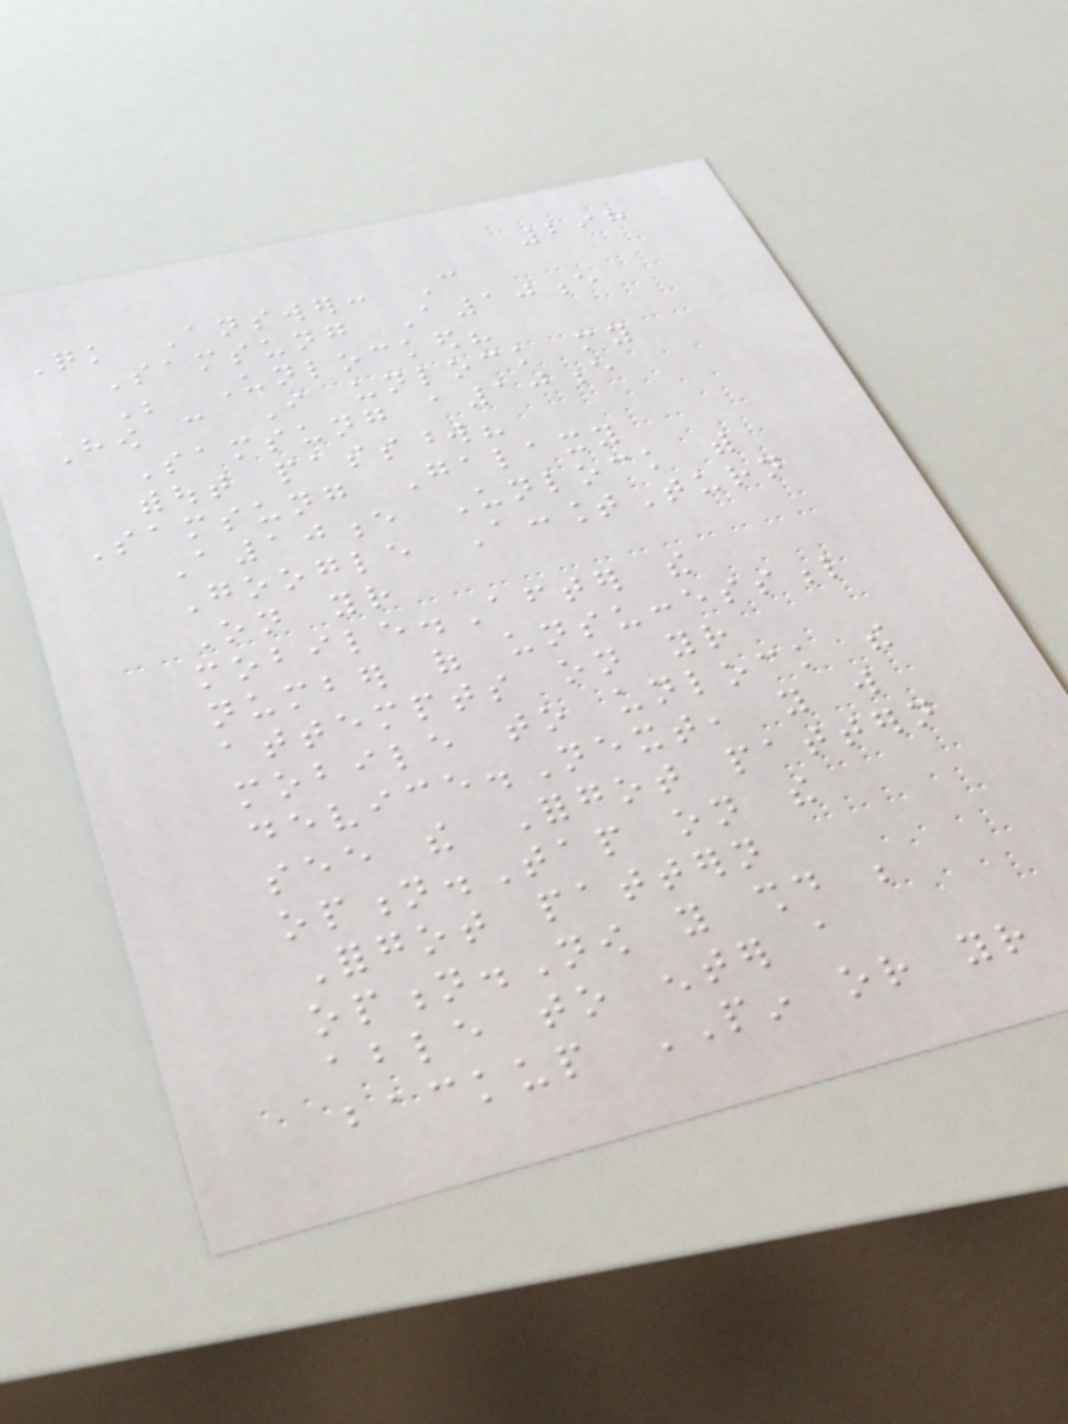298
Quick Answer: Can
Samsung A10e
Be Unlocked?
How can I unlock my
Samsung a10e
without password?
Samsung Galaxy
A10e Unlock with
Google AccountTurn
On your
mobile.After the
number of unsuccessful
attempts on your
mobile to unlock the
device.Next, you will
see the Forgot pattern
option.Tap on the
Forgot pattern
option.Now you should be
able to enter a
backup PIN or your
